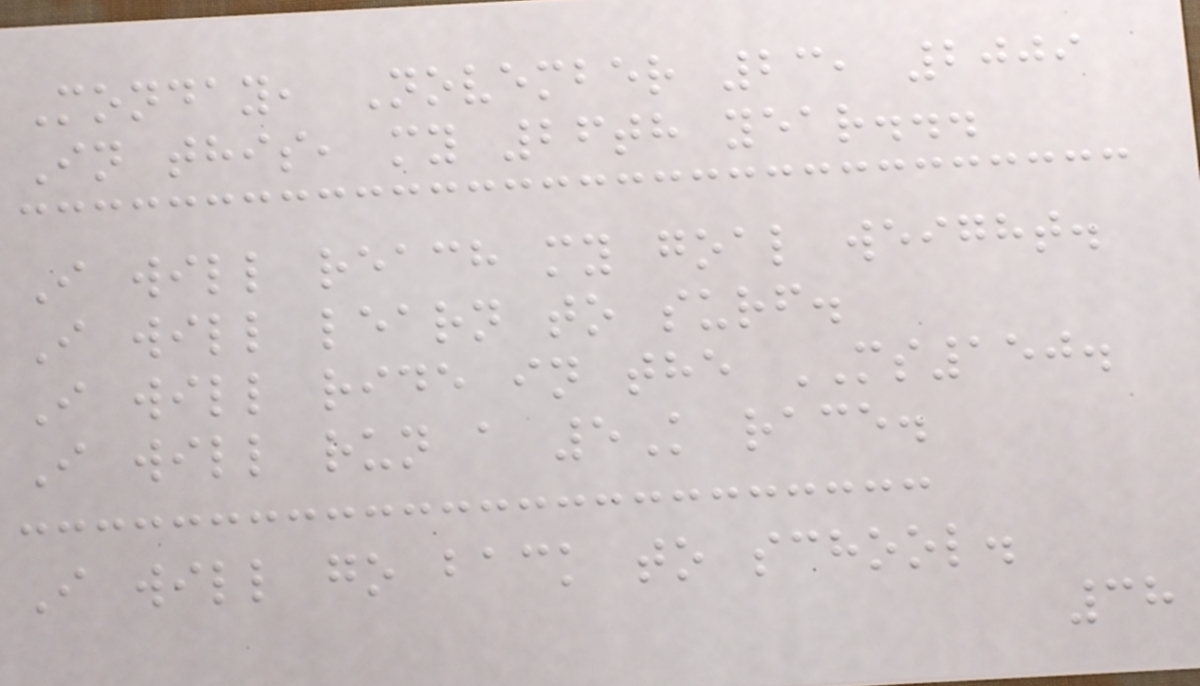Monday, November 23, 2009
In this, my 26th year...
I will reach my goal weight.
I will learn to surf.
I will ride in the MS150.
I will run a 5K race.
I will go back to school.
38
